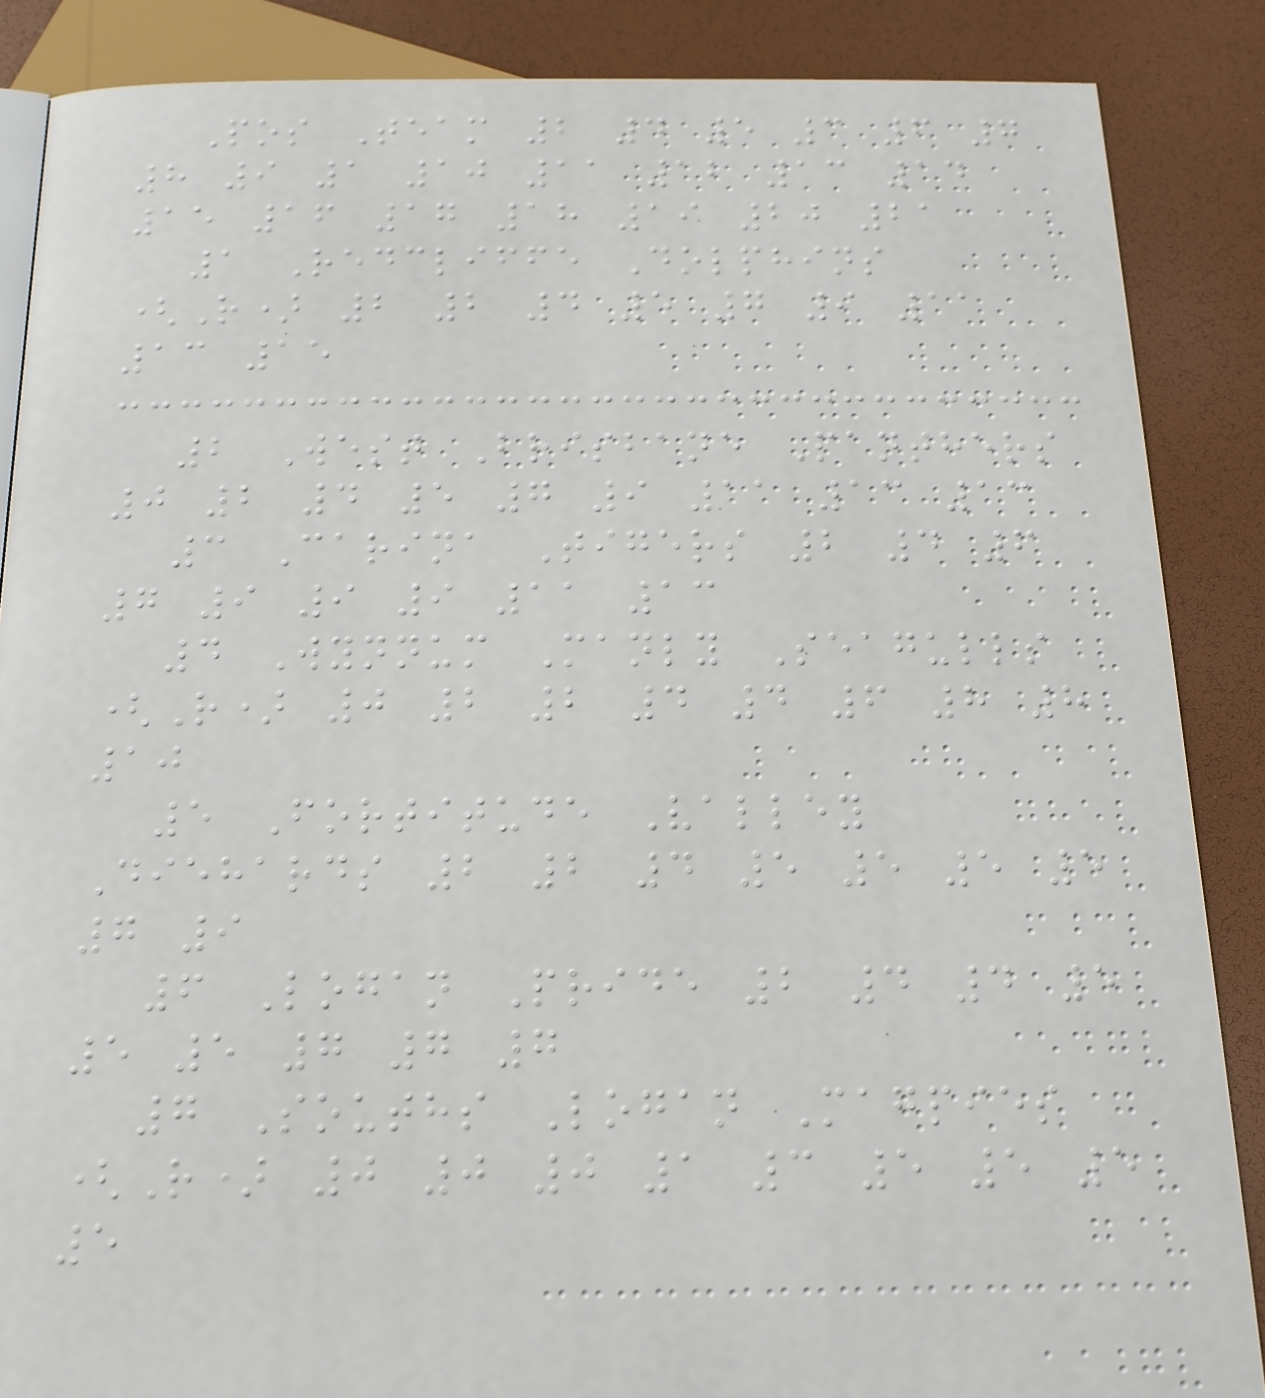Pos Team 2 4 5 3 6 7
8 9 1 10 11 12 13 14
15 16 17 18 19 20 21
1 Redcliffe Dolphins
(R) 2 2 4 5 7 9 11
13 15
2 West Brisbane Panthers
0 2 4 5 7 9 11 13 13
3 Carina Tigers 2 4 6
7 9 9 9 11 13
4 Wynnum Manly Seagulls
(R) 0 2 2 4 4 6 8 8
10
5 Fortitude Valley
Diehards 2 2 4 5 5 5 5
7 9
6 Logan Pride 2 4 4 5
5 5 7 7 7
7 Souths Logan Magpies
(R) 0 0 0 1 3 5 5 5
5
